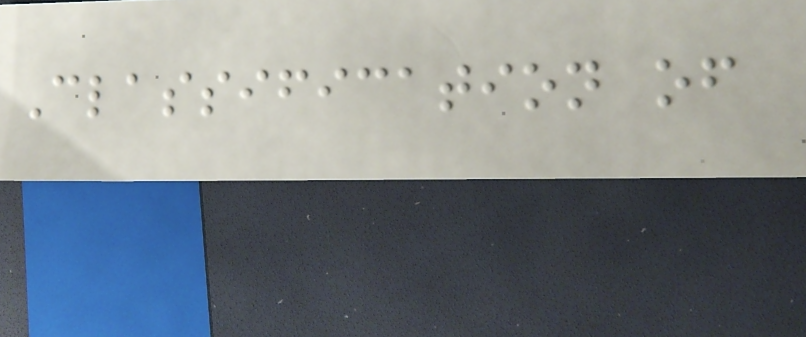Classification of
